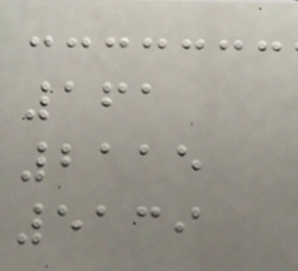161
2115
5139
